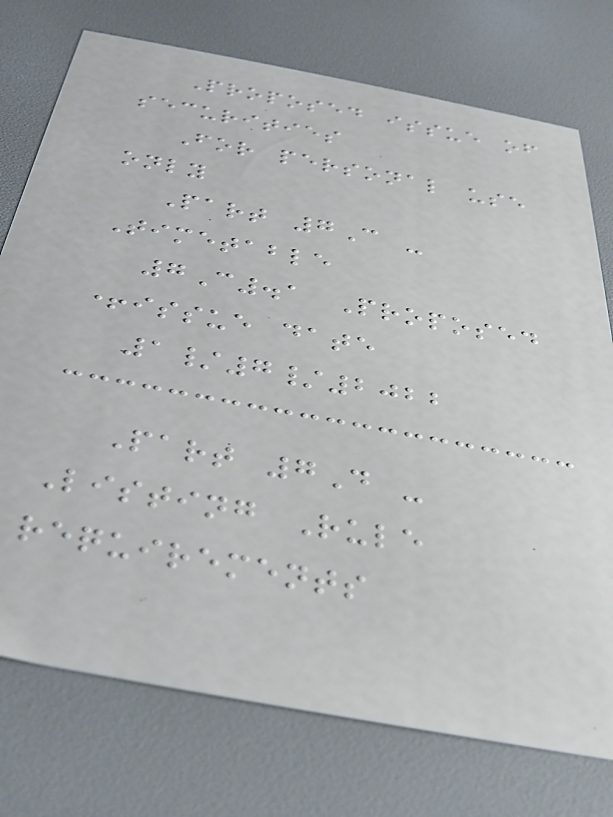Proposed issue of
securities
For personal use
only
Part 7C -
Timetable
7C.1 Proposed
+issue date
1/7/2022
Part 7D -
Listing Rule
requirements
